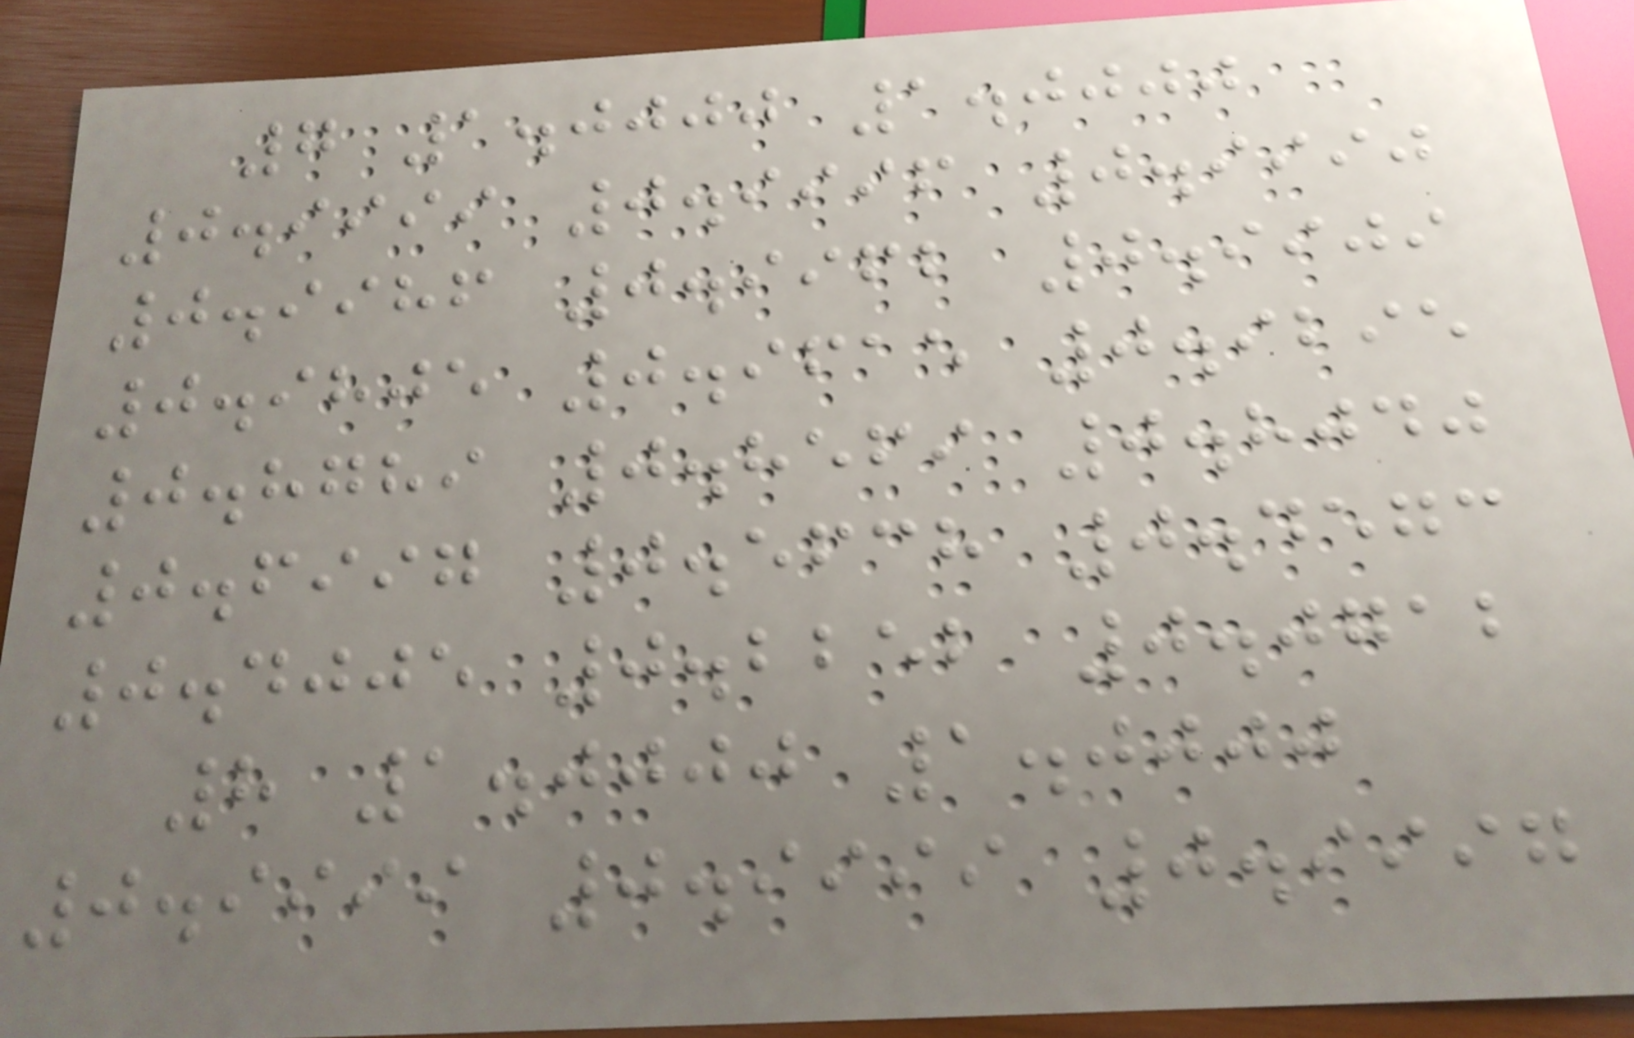7 1.0000 1.0000
0.9999 0.9996 0.9990
0.9986 0.9962 0.9909
0.9805 0.9615 0.9295
0.8789 0.8569 0.8040
0.6997 0.5638 0.4573
0.4005 0.2252 0.0712
8 1.0000 1.0000
0.9999 0.9999 0.9997
